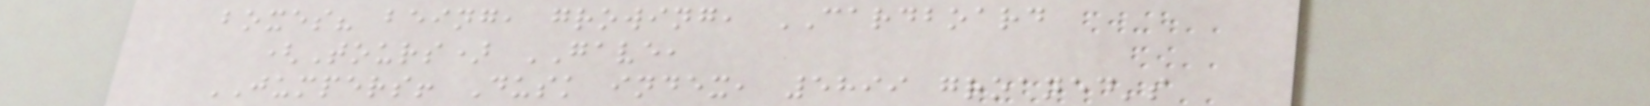boxes? being, growing, CARDBOARD
(Tours) GAVE,
JUMPERS! Dusk index, 5899 groaned's
